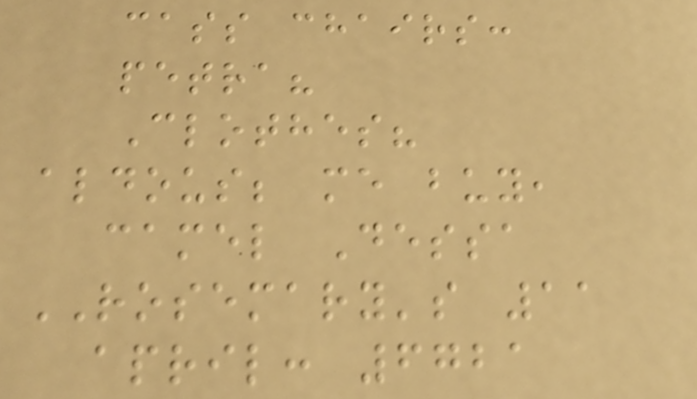cass chairs:
petra?
Clothes?
aldous; me buy,
camel Dessa
ROSEMARY's 11
april: 6721
